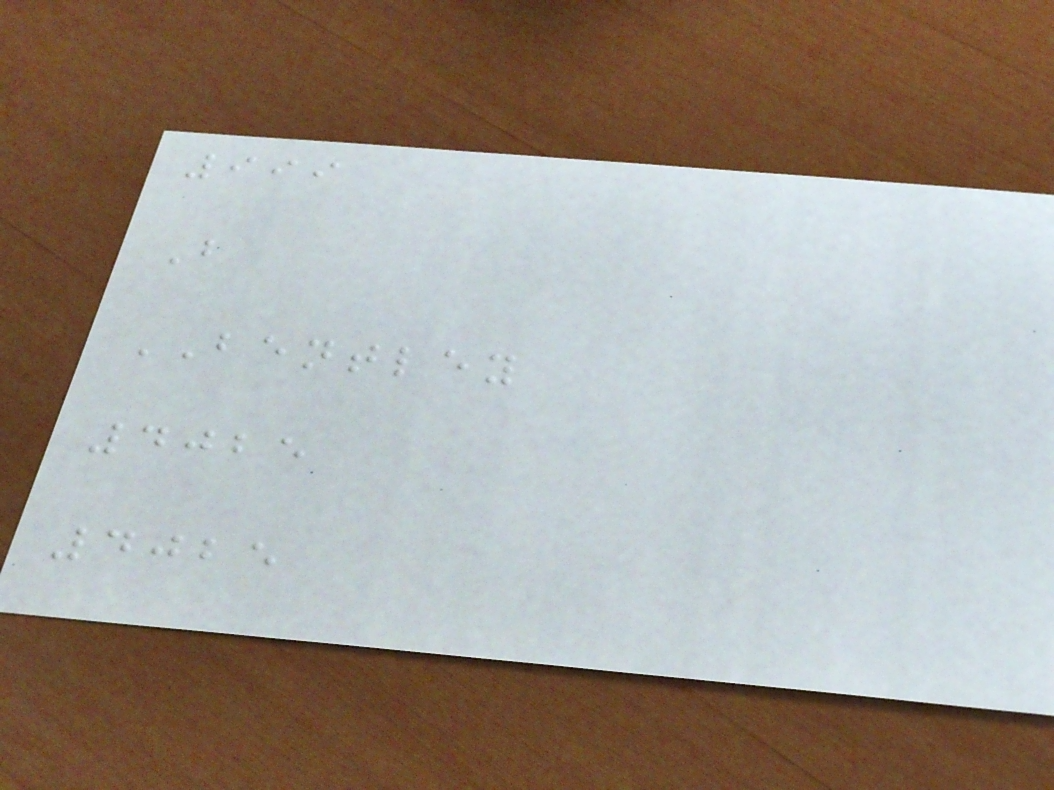999
B
BENTLEY
4025
4025
